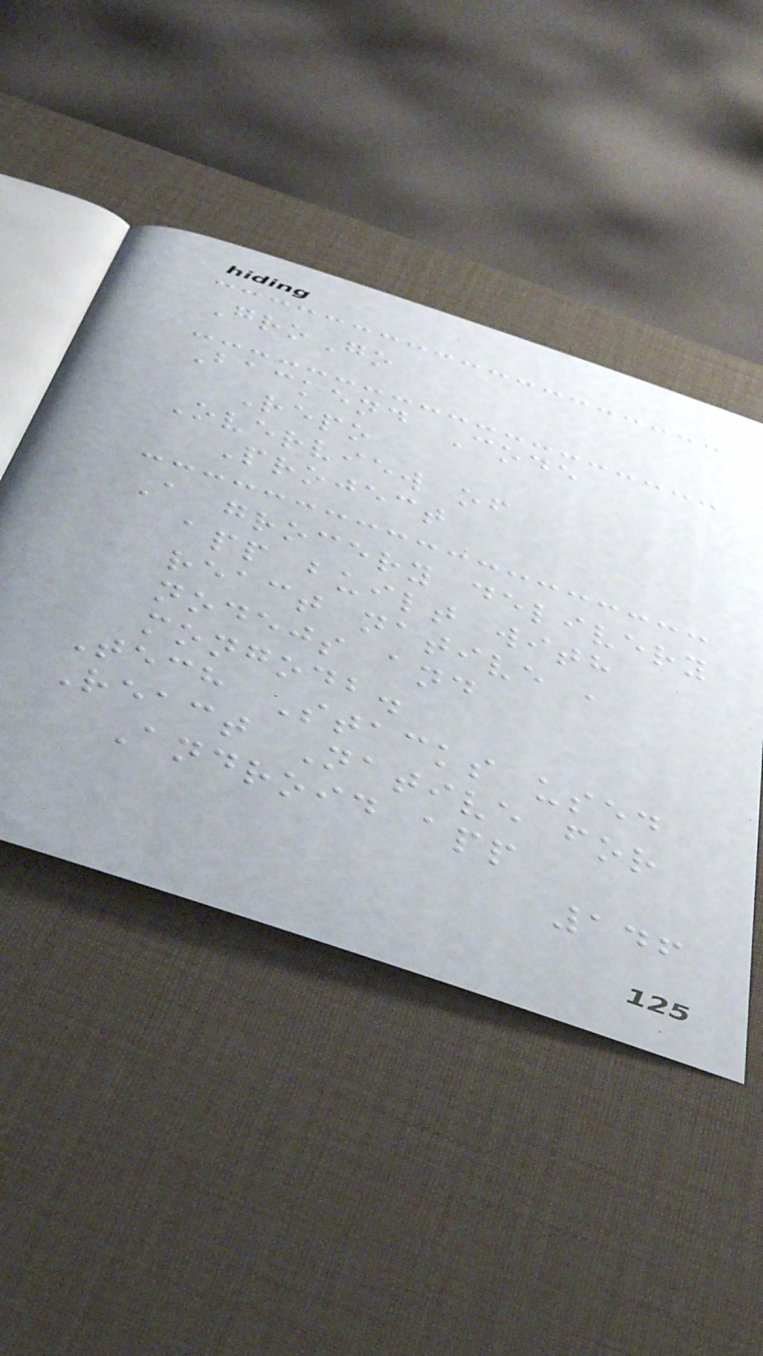GroGo
Backend Code
Repo
Overview of
Project
A grocery delivery
app built with
react native ,
nodejs and
mongodb.
Tech Stacks used
React Native for
Android app
146
